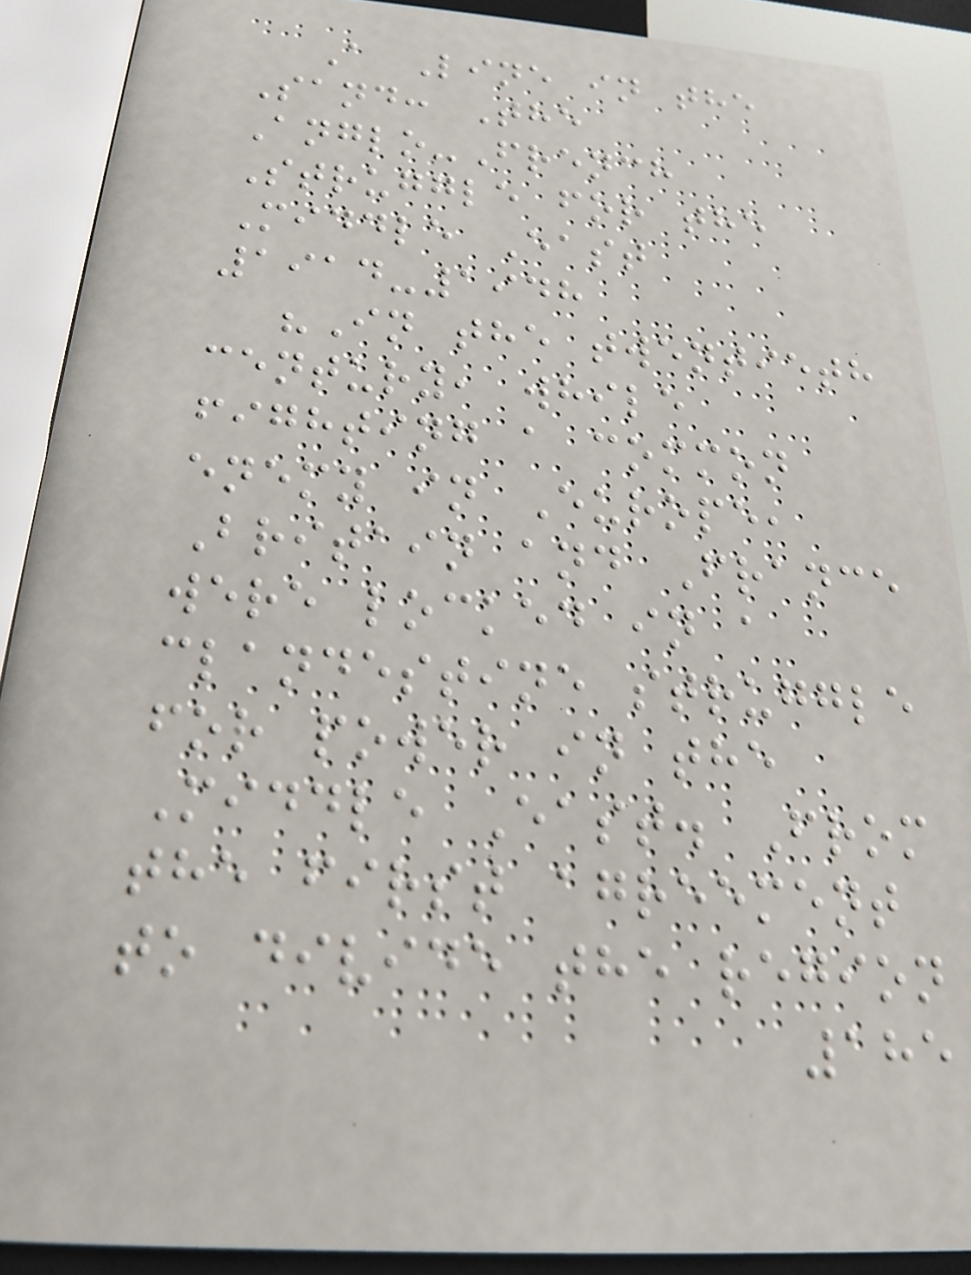A Line in the
Sand: The
Anglo-French
Struggle for the
Middle East
1914-1948
"In the twentieth
century, while
fighting a common
enemy in Europe,
Britain and France
were locked in a
clandestine struggle
for power in the
Middle East. From
the first agreement
to divide the region
185
